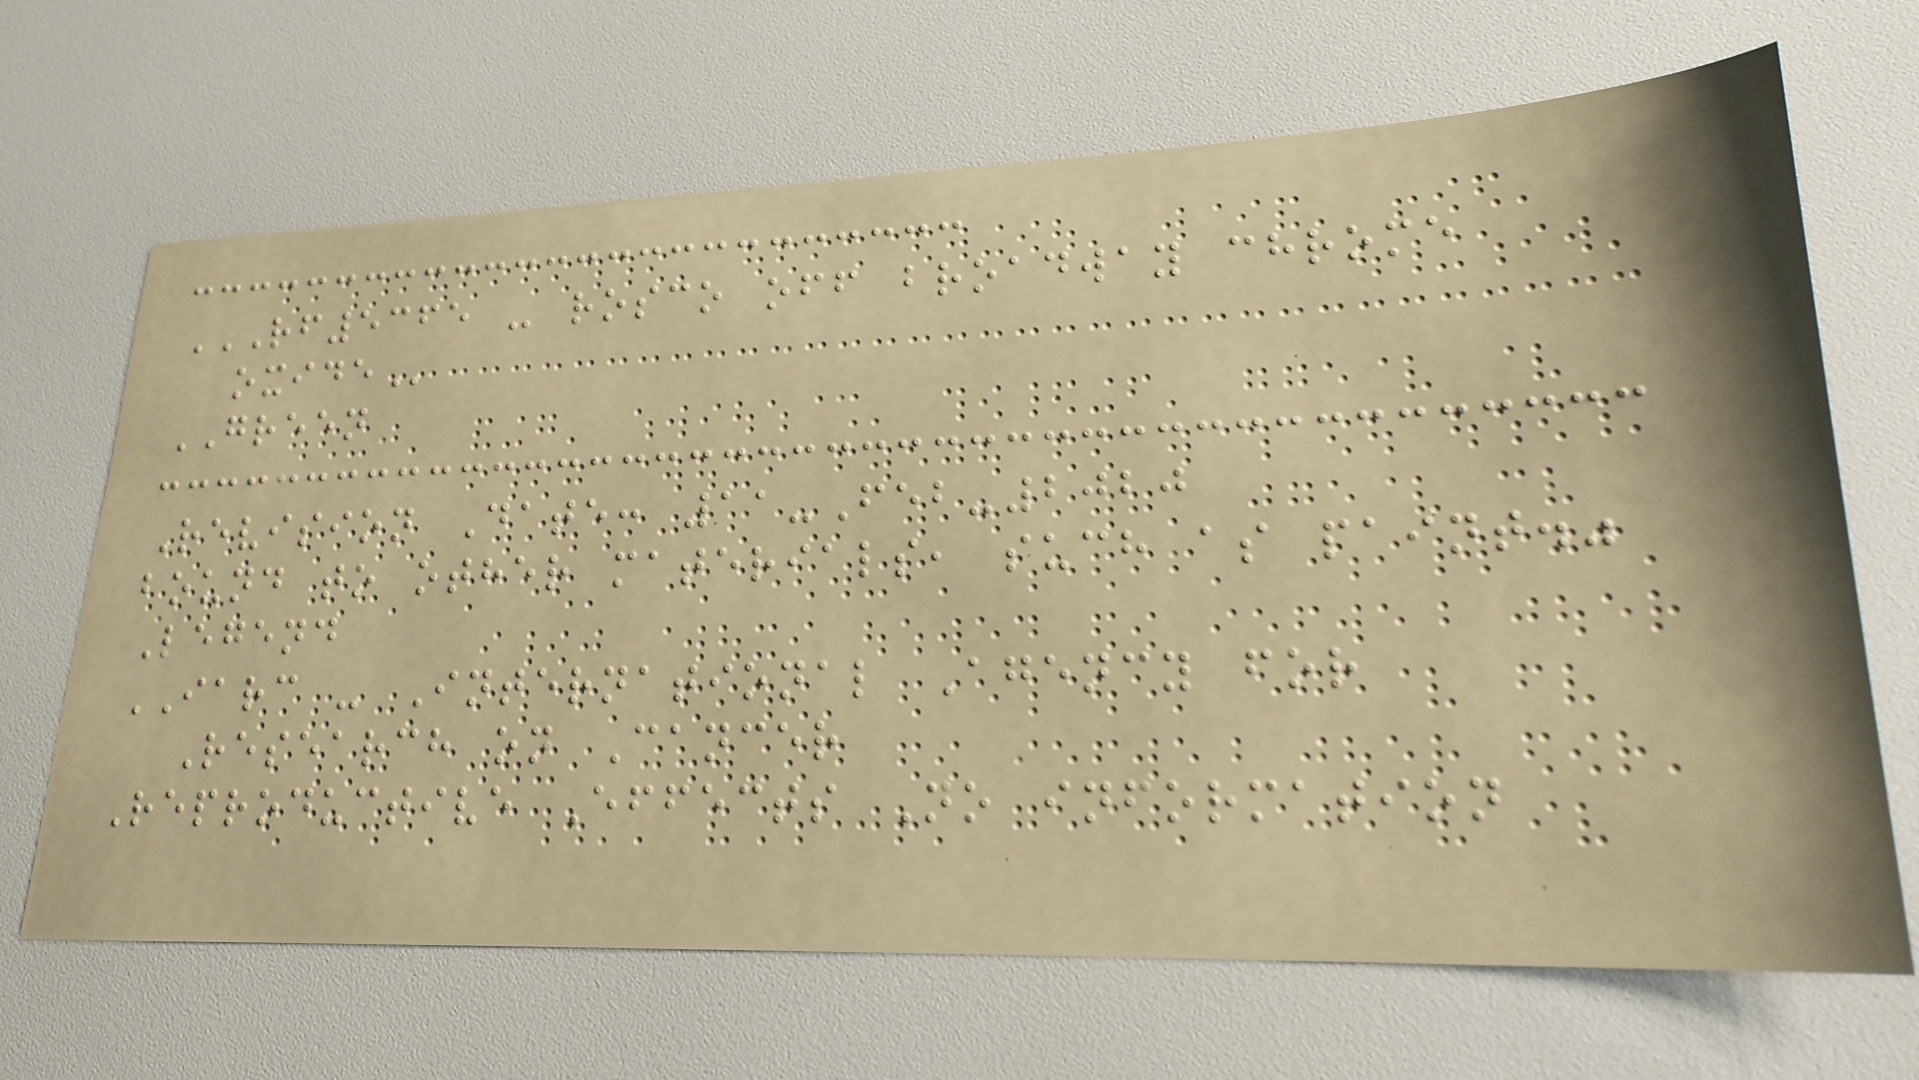RF5365 - ROSCO OFF BROADWAY CHROME
OXIDE
GREEN
Revision Date: 11-Feb-2020
bound to other materials, such as paint."
Legend
IARC - International Agency for
Research on Cancer
Reproductive Effects No information
